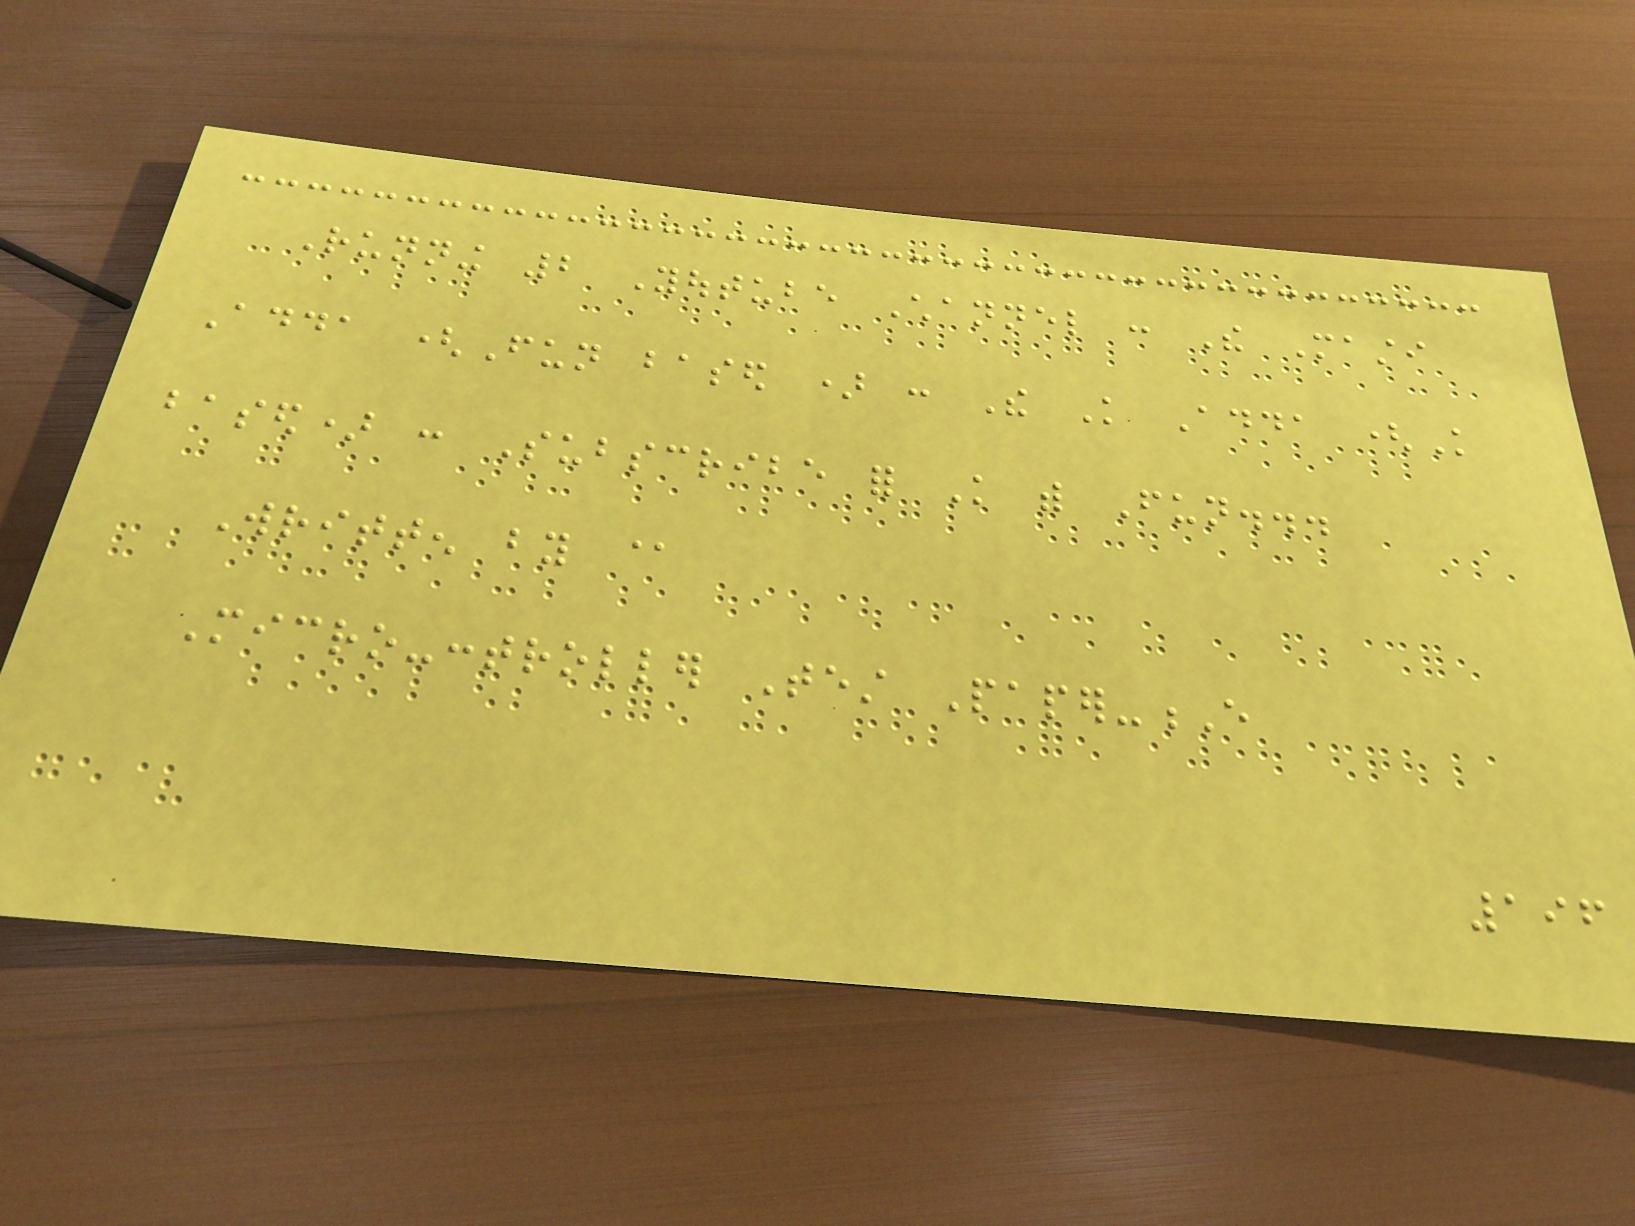Running 2 Youtube Channel : The Masti
Adda (Fun based ) : The Knowledge Adda (Knowledge
based) : Subscribe for Knowledge with Fun...
Written by @
Micro-controller Test Paper-E
196
